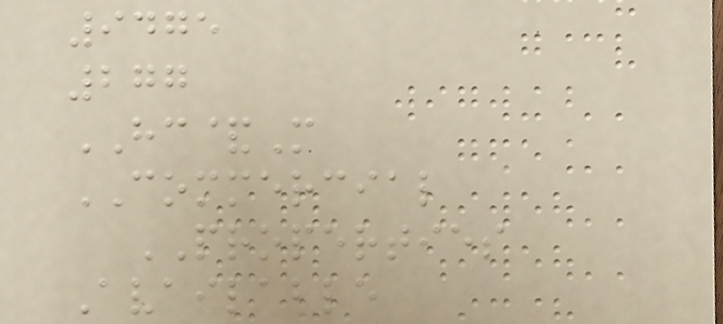9475
277
HC&M
COMMERCIAL
PROPERTIES
Available
